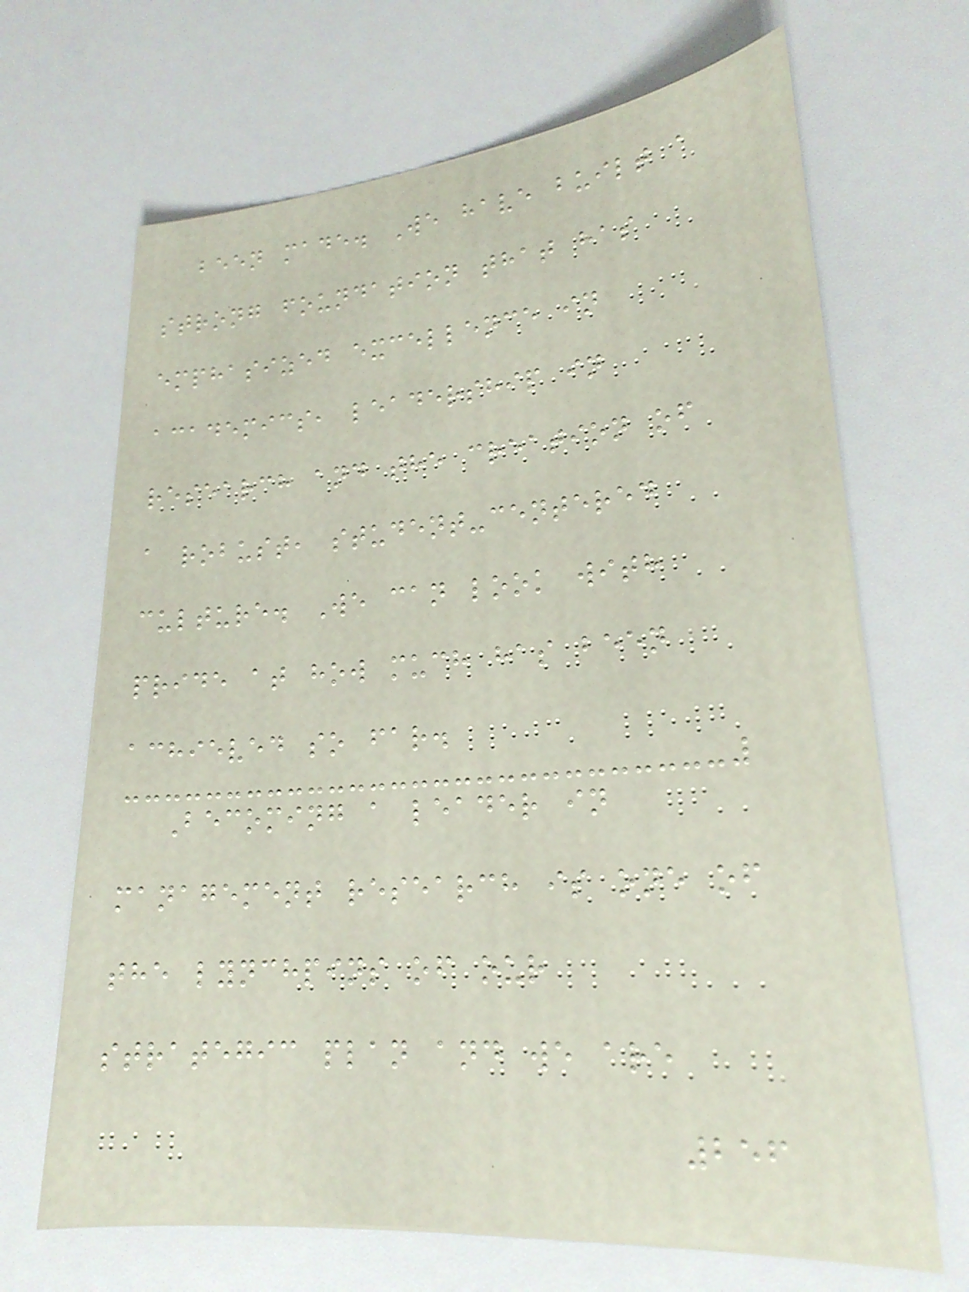been made. We have built a
strong foundation that has
emphasized excellence in
academics, leadership in
research and the creation of
a robust, student-centered
culture. We can look with
pride at how much has been
achieved so far.
Becoming a leader in
management research is one of
the lynchpins of our
strategic plan and we are
256
